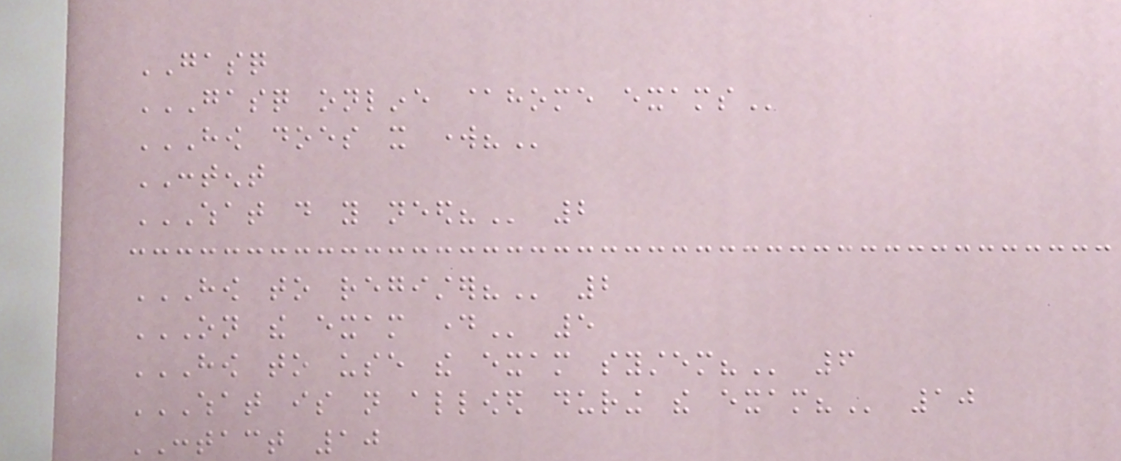GASQ
GASQ ONLINE @HOME EXAMS
HOW DOES IT WORK?
CONTENT
WHAT DO YOU NEED? 2
HOW TO REGISTER? 2
ON THE EXAM DAY 5
HOW TO USE THE EXAM SYSTEM? 6
WHAT IS NOT ALLOWED DURING THE EXAM? 10
CONTACT 10
